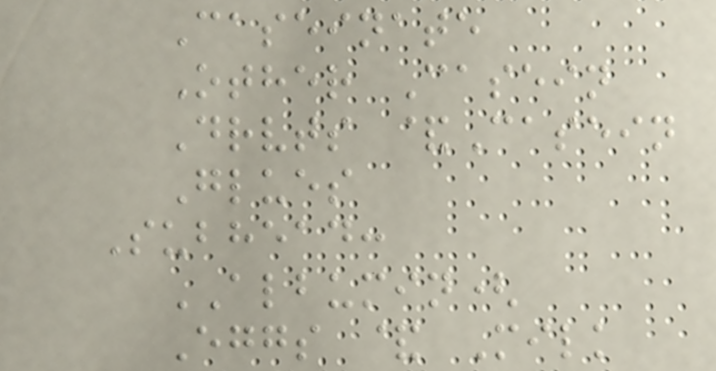Caseinate
Other Casein
Drvts &Casein
Glues
Subhead:
ALBUMIN(
Eggs & Milk
